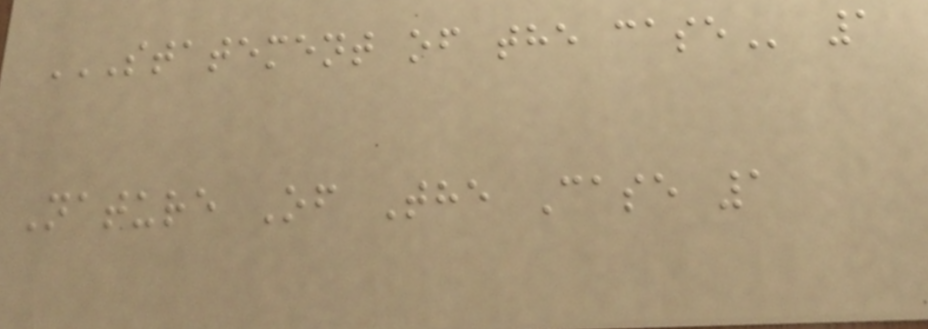STATEMENT OF THE CASE 1
Nature Of The Case 1
